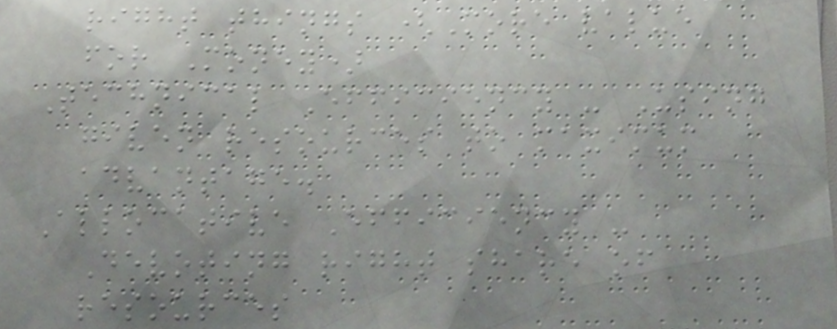right things (More value
for Money)
Technical Efficiency - Using
given resources to maximum
advantage.
Allocative Efficiency -
Devoting right share of
resources
